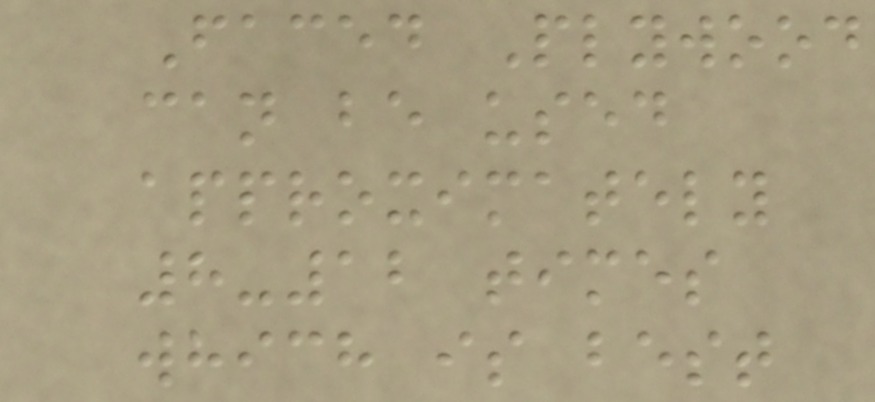Faced Plywood
can be used
approximately
8-12 times
which is best
